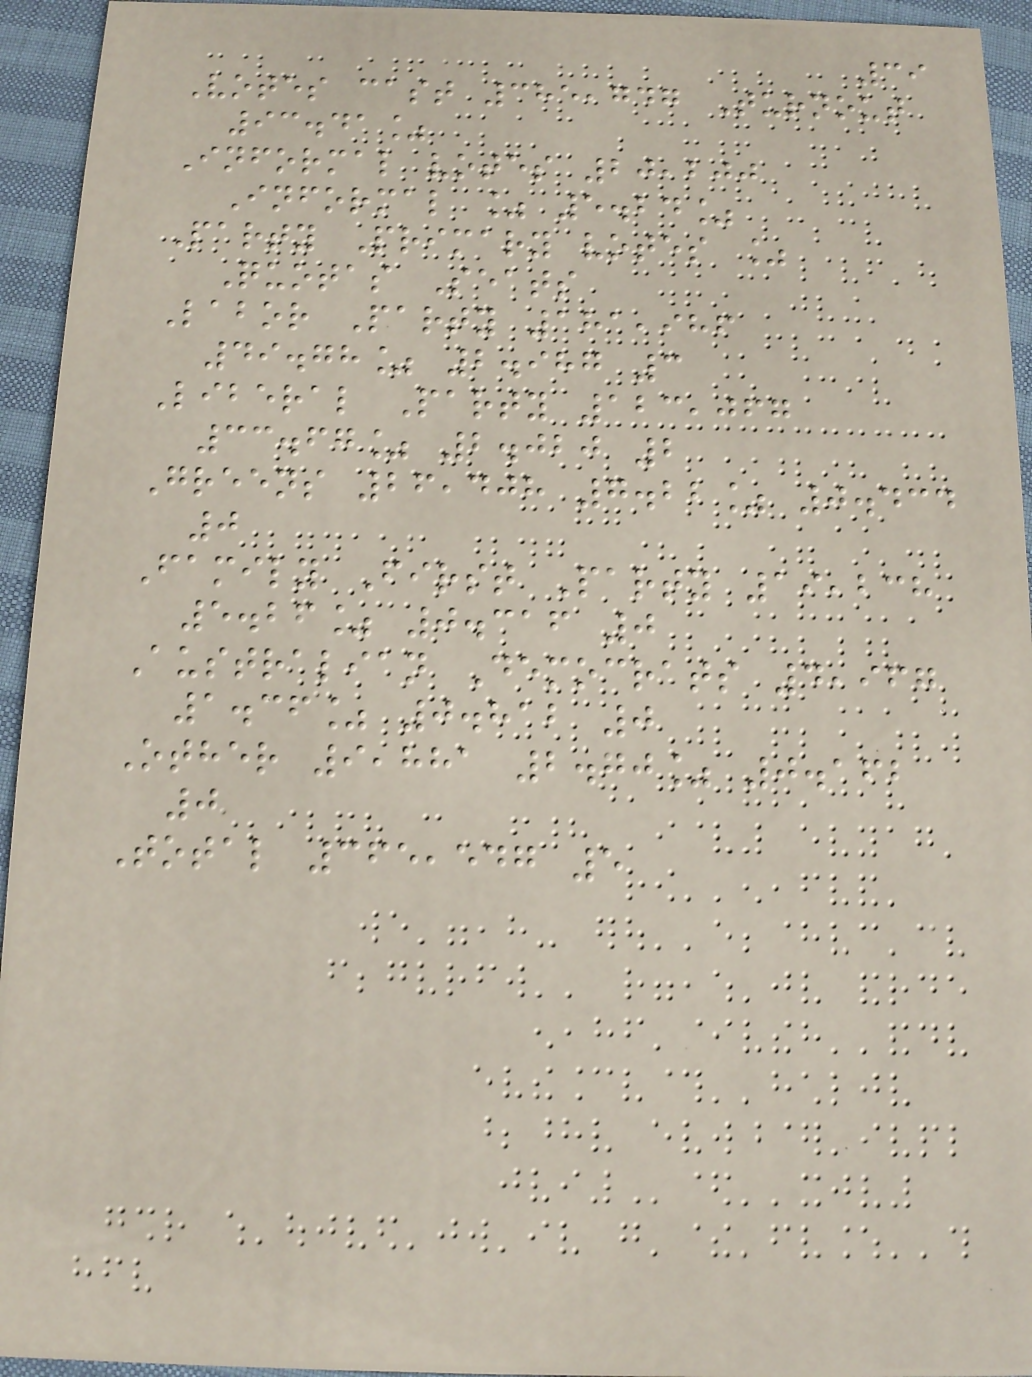39
Votes cast 385,747 Turnout
93.41%
Informal votes 20,200
Informal % 5.24%
Party Primary votes %
Quotas Seats
Labor Party 181,986
49.78% 2.987 3
Liberal Party 123,067
33.67% 2.020 2
Greens 26,408 7.22% 0.434
0
Family First Party 19,238
5.26% 0.316 0
Australian Democrats 4,967
1.36% 0.812 0
Other 9,881 2.70% 0.162
0
Total 365,547 5
